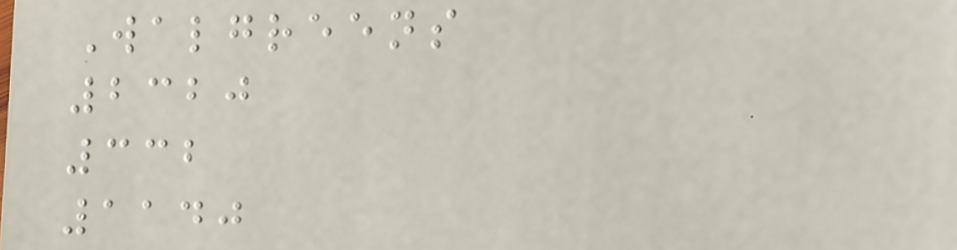Walgreens
2320
332
1140
